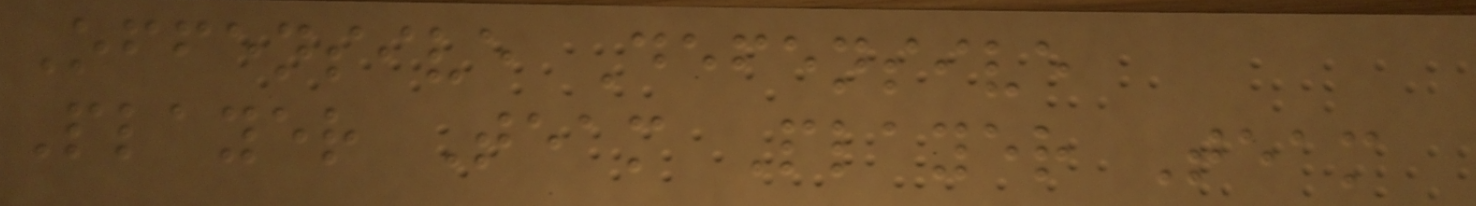Offensive Defensive
Player Team Player Team
